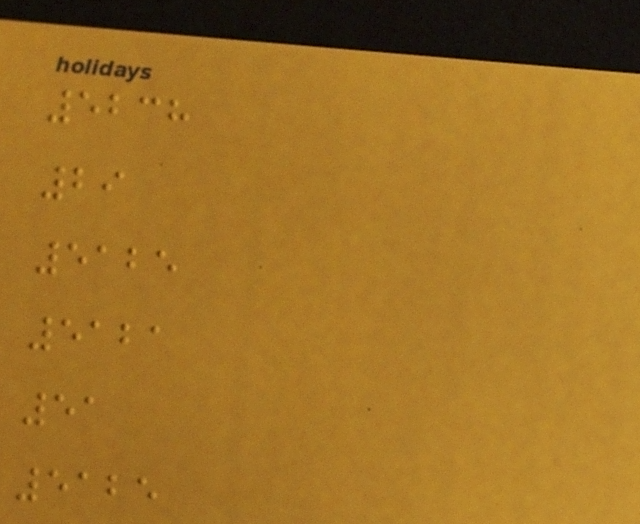5238
29
5125
5121
51
5125
